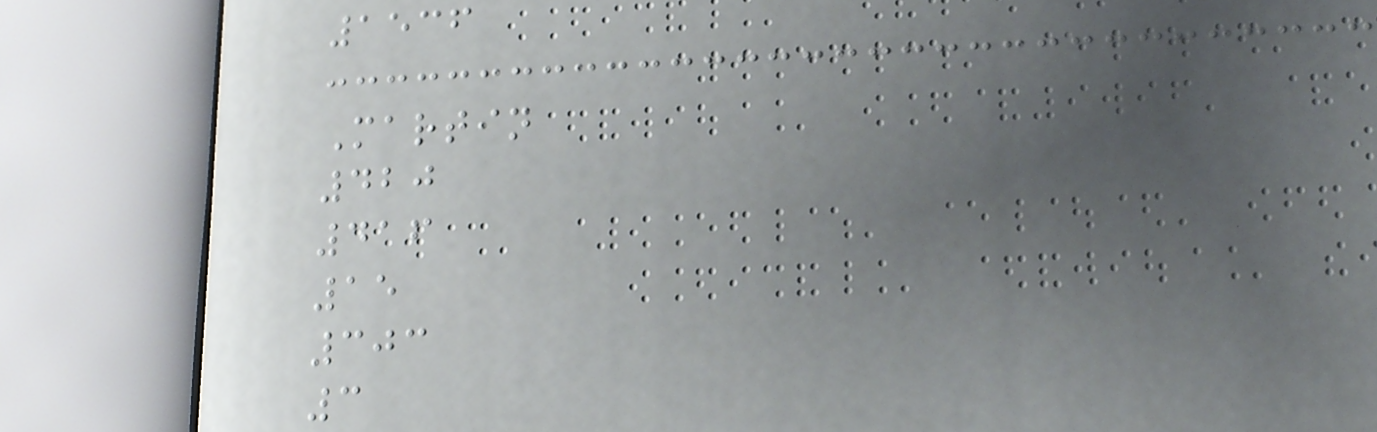1536
Martin
420
416
15
303
3
